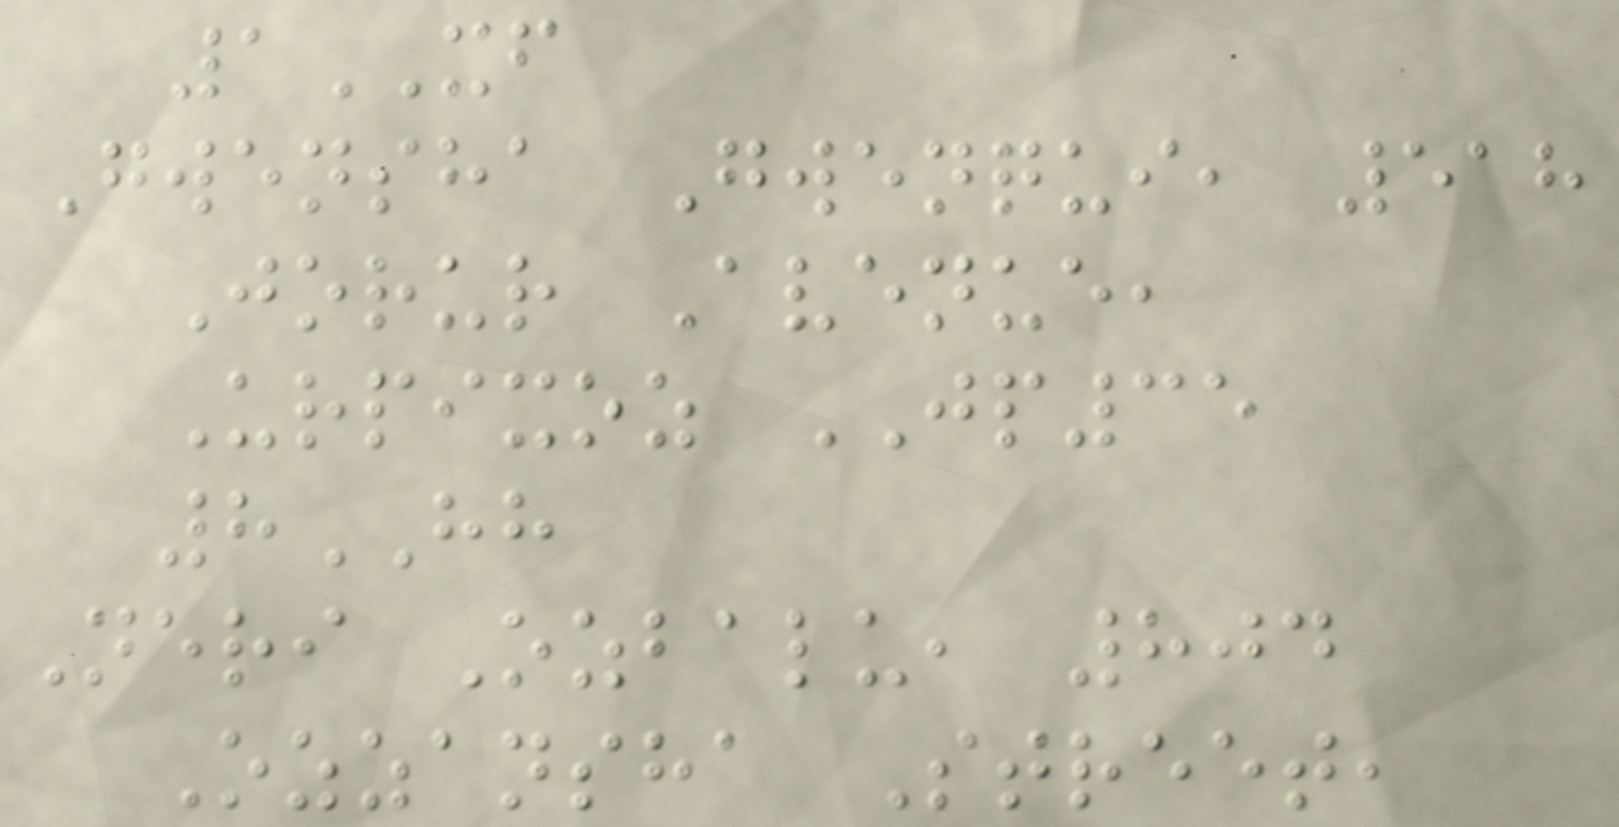1XF
Gwensha Gwenqui, 518
Jorur Avenue,
Urpixoz JP35
8HH
Neri Ozbalu, 804
Ozzansha Street,
